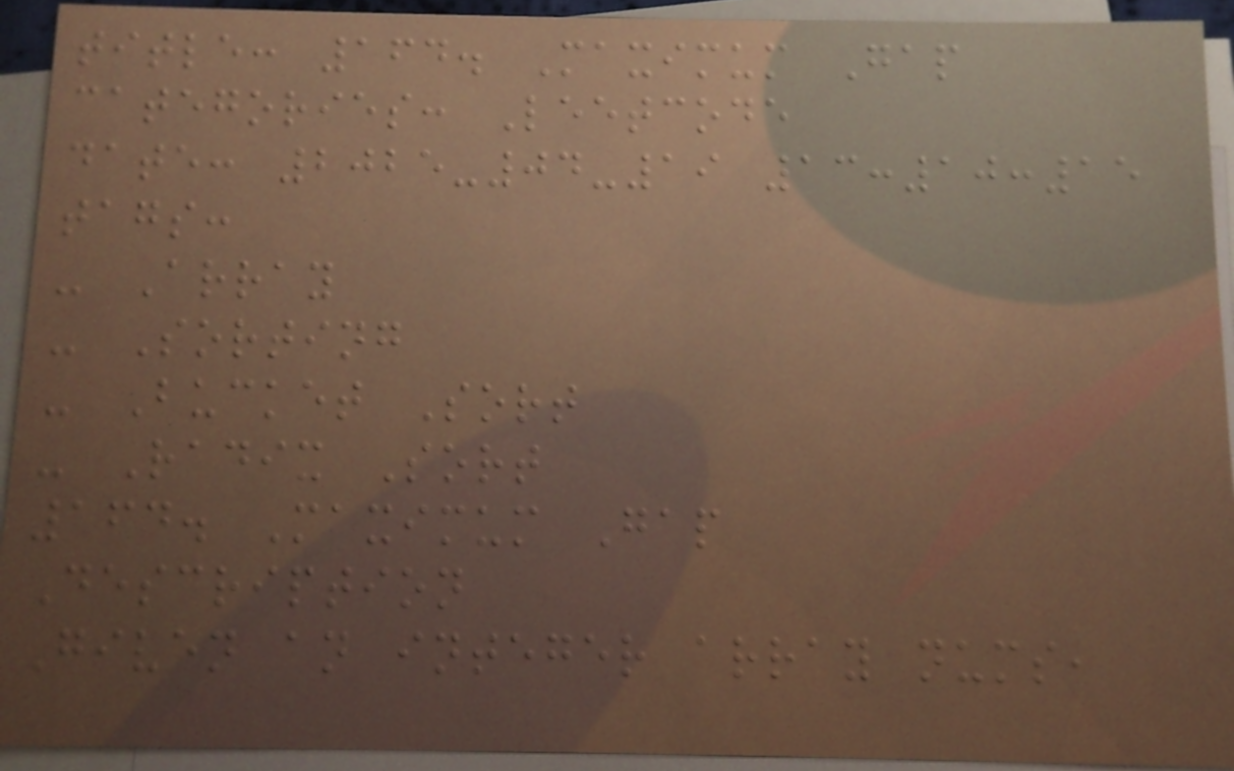title: 164. Maximum Gap
categories: Leetcode
date: 2025-04-19 13:10:15
tags:
- Array
- Sorting
- Bucket Sort
- Radix Sort
164. Maximum Gap
Description
Given an integer array nums,
